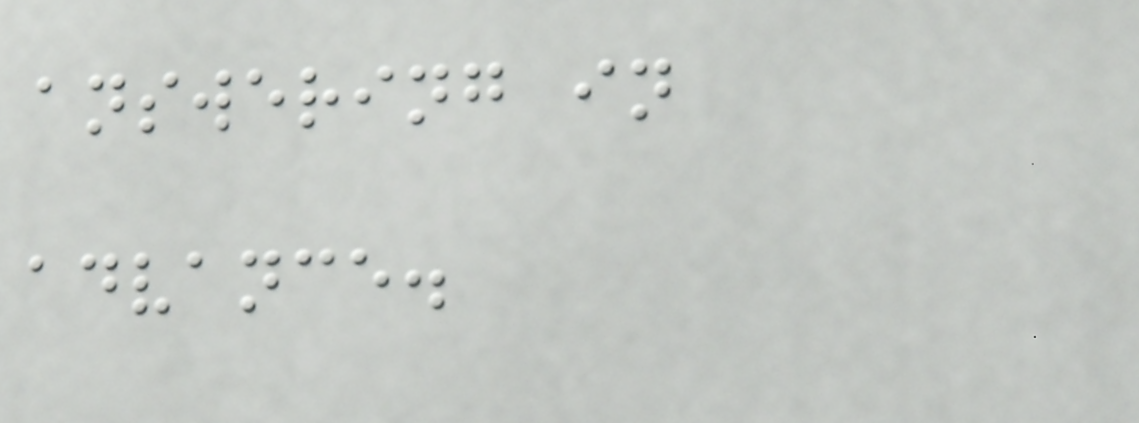answering in
advance.
